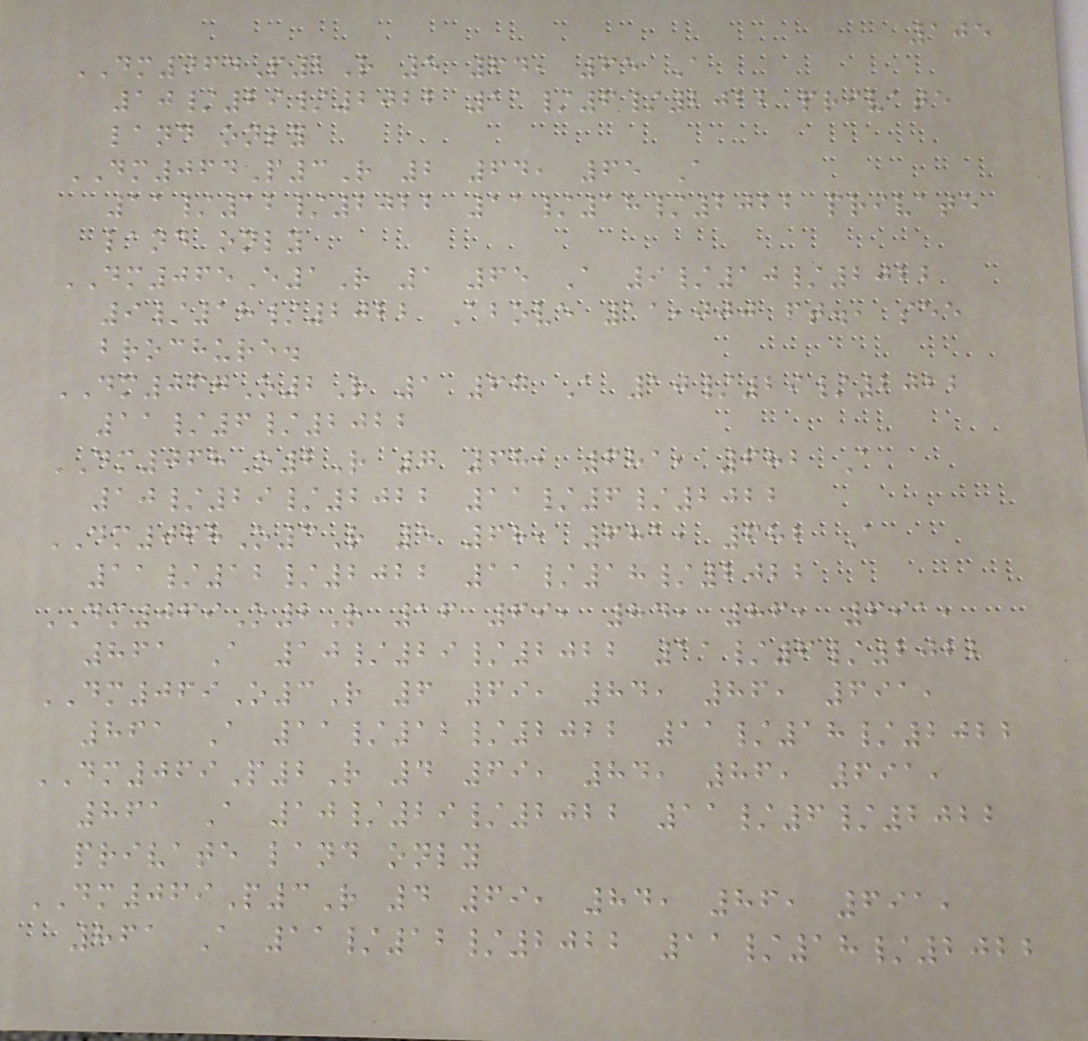105
DM064P2R 5 64, 65 A
10/29/2022 11/6/2022 private
land only
DM064P3R 2 64, 65 A
11/12/2022 11/18/2022 private
land only
DM065E1R 1 65 A 9/10/2022
9/18/2022 Above 11,000 ft., see
brochure.
DM067O2R 1 67 A 10/29/2022
11/6/2022
DM068O2R 7 68, 681, 682 A
10/29/2022 11/6/2022
DM068O3R 5 68, 681, 682 A
11/12/2022 11/18/2022
DM069O2R 16 69, 84, 86, 691,
861 A 10/29/2022 11/6/2022
DM069O3R 6 69, 84, 86, 691,
861 A 11/12/2022 11/18/2022
DM069P2R 4 69, 84, 86, 691,
861 A 10/29/2022 11/6/2022
private land only
DM069P3R 4 69, 84, 86, 691,
861 A 11/12/2022 11/18/2022
